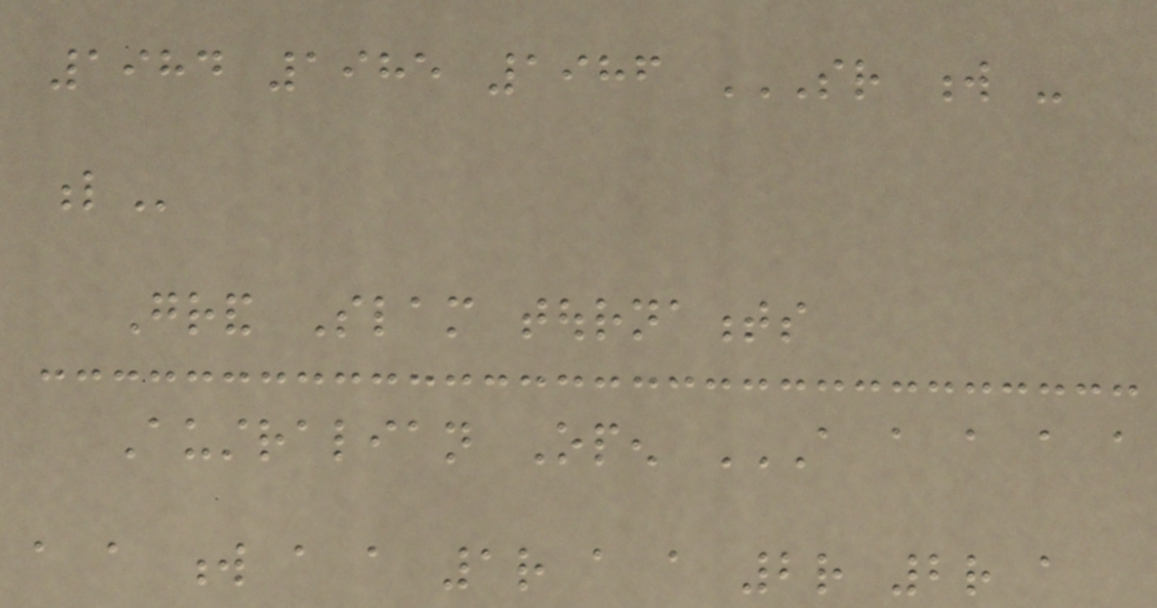1984 1985 1986 SR W -
L
Grand Slam tournaments
Australian Open A A A A A
A A W A A 1R A A 2R 2R A
